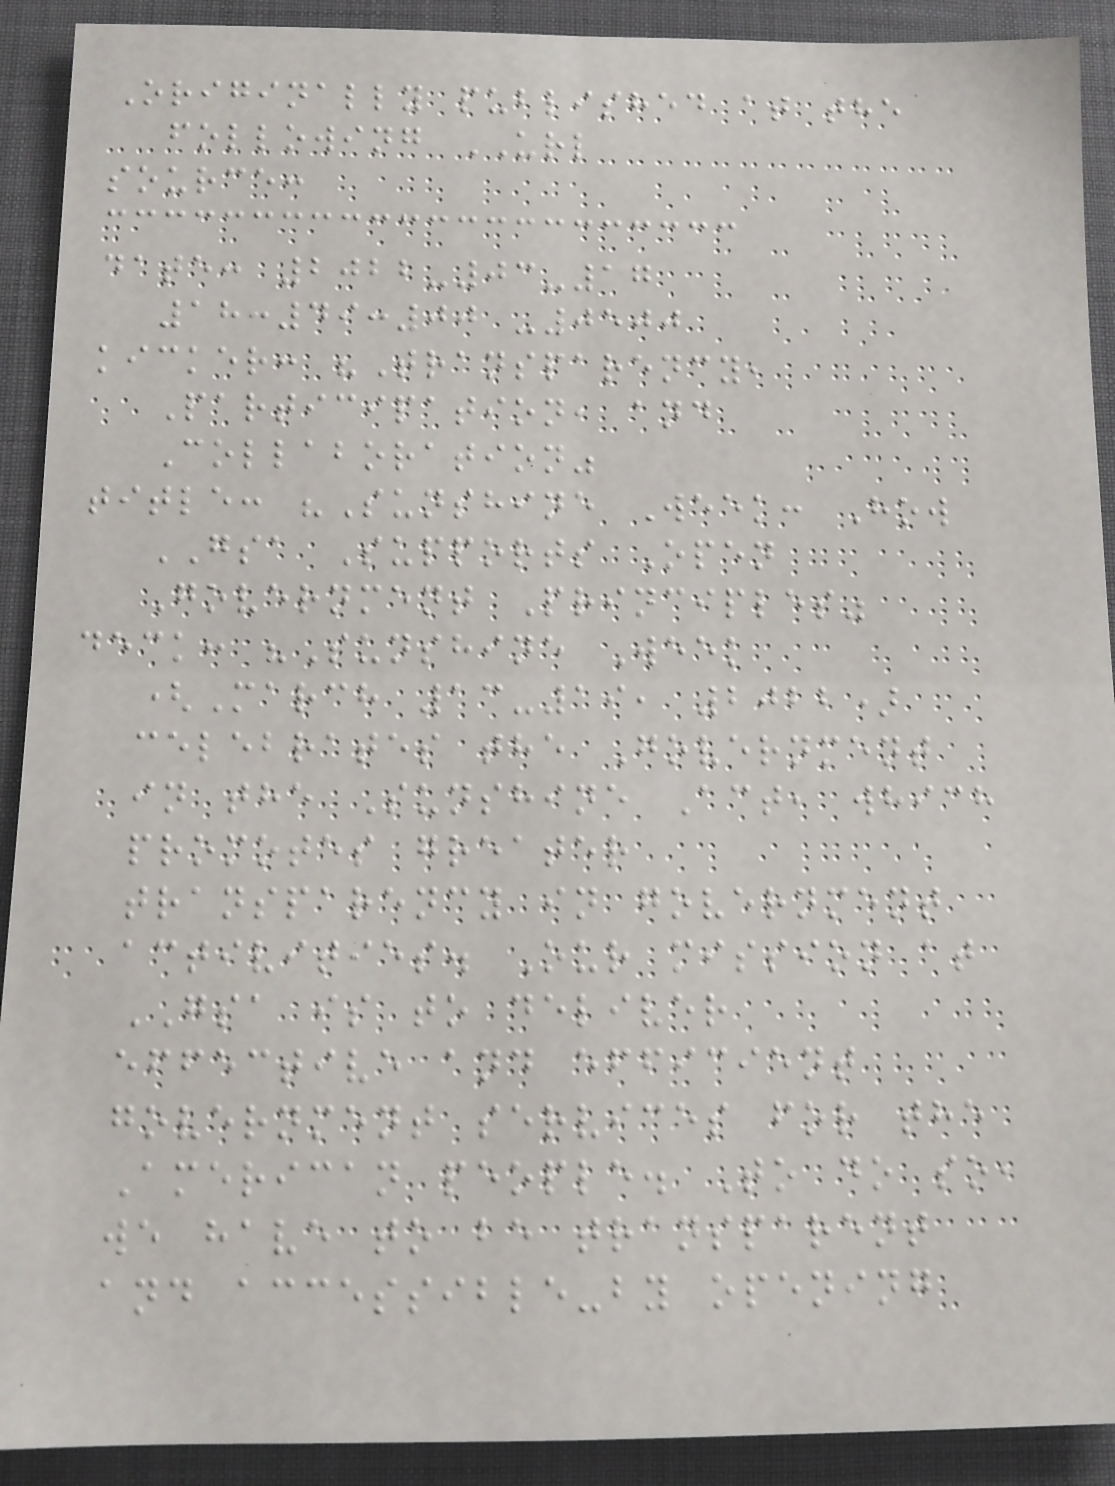Originally published at the
following URL
source:
date: 2022-03-17
18:49:00 -0500
kicker: "Transparency,
Participation, and
Collaboration"
title: "Sunshine Week: How
GSA Supports Open
Government Principles"
deck: "Sunshine Week
(March 13-19, 2022)
celebrates the Government
in the Sunshine Act, which
promotes greater
transparency in government
activities. Our mission at
GSA is to deliver
effective and efficient
government services for the
American people. To do so,
we have to be transparent
and accessible-by opening
